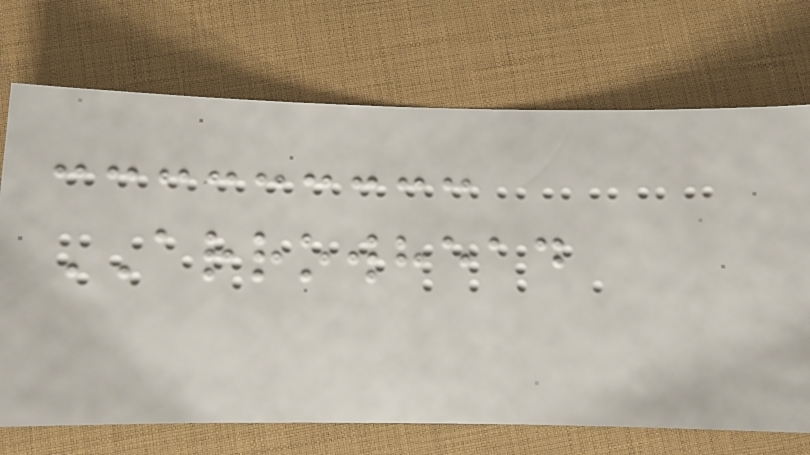ARROWHEAD
